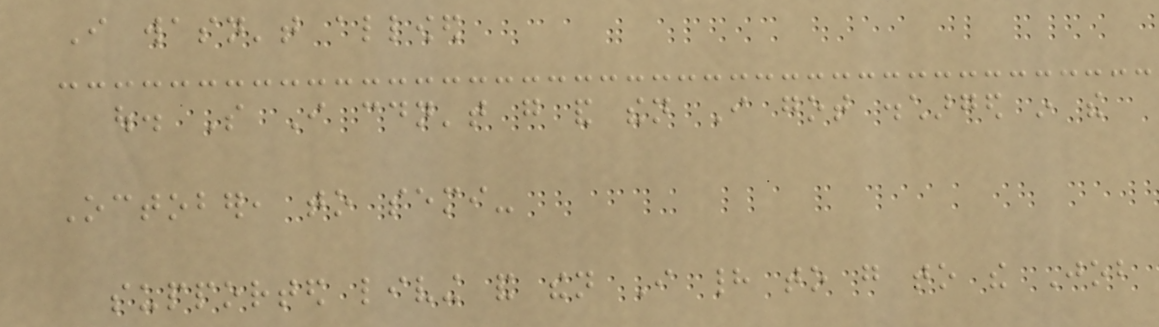I wasn't allowed
out. So I couldn't go and then I got discharged in the
October, to semi-
supported living and then I had to go to the Job
